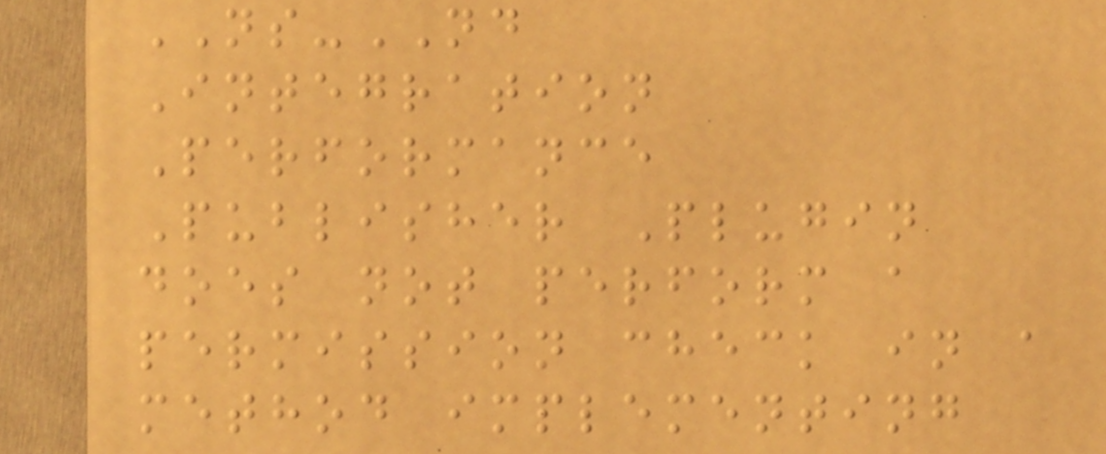NS-ND
Integration
Performance
Publisher Plugin
does not perform a
permission check in a
method implementing
